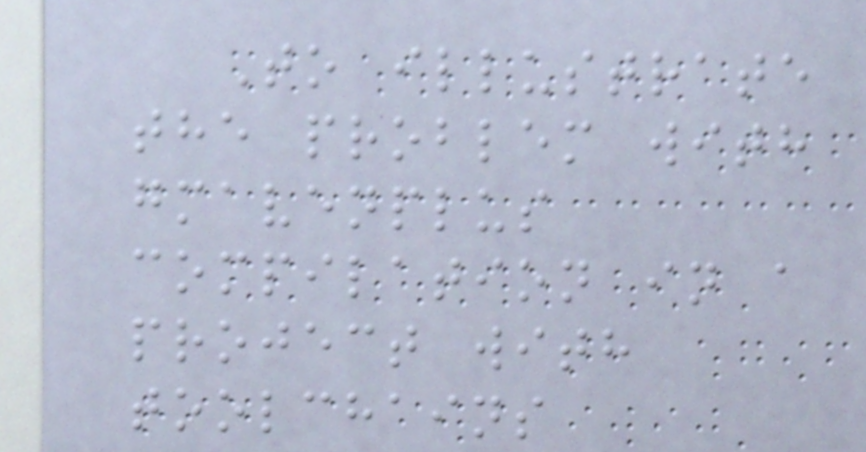To illustrate
the problem with
gmavenplus
compilation in a
project with
toolchains
